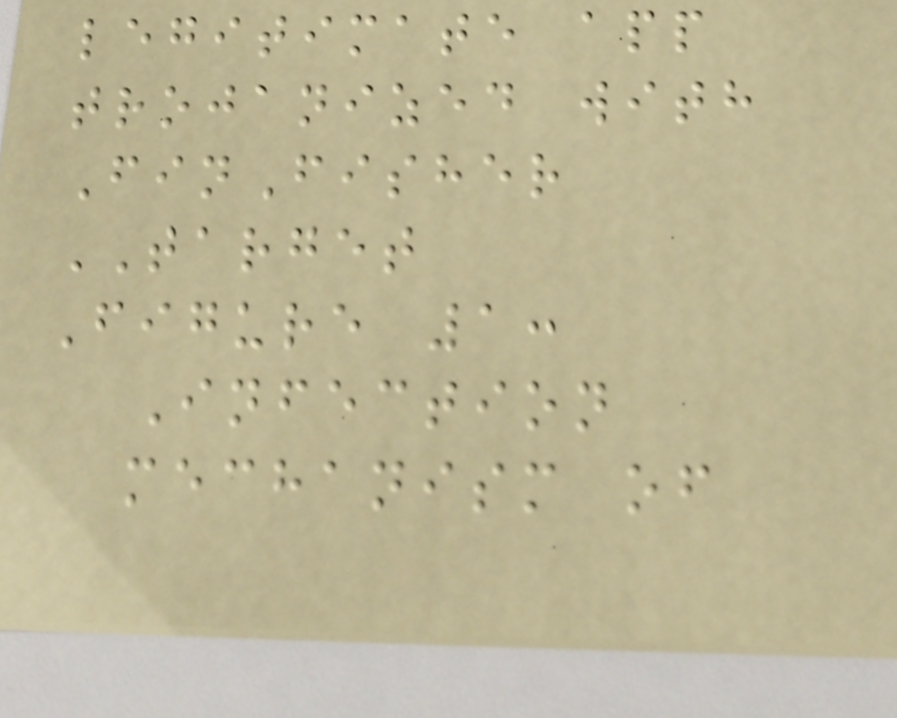legitimate app
trojanized with
FinFisher
TARGET
Figure 1:
Infection
mechanism of
